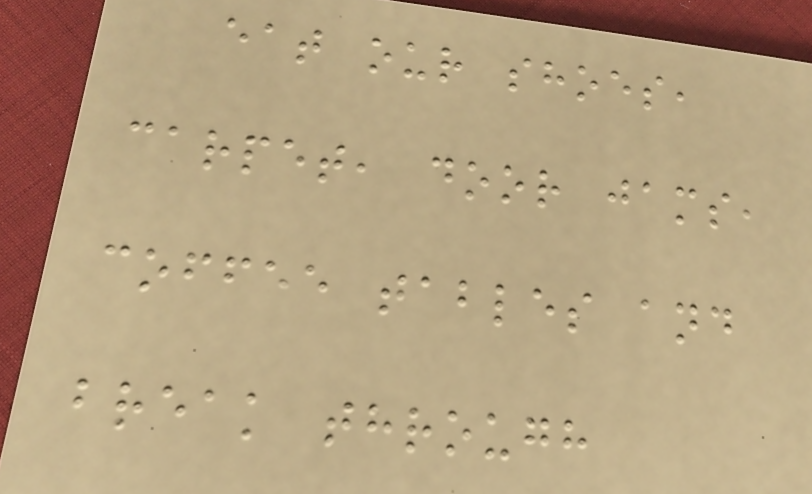eat our shoes,
carpet, door jams,
coffee tables and
break through
